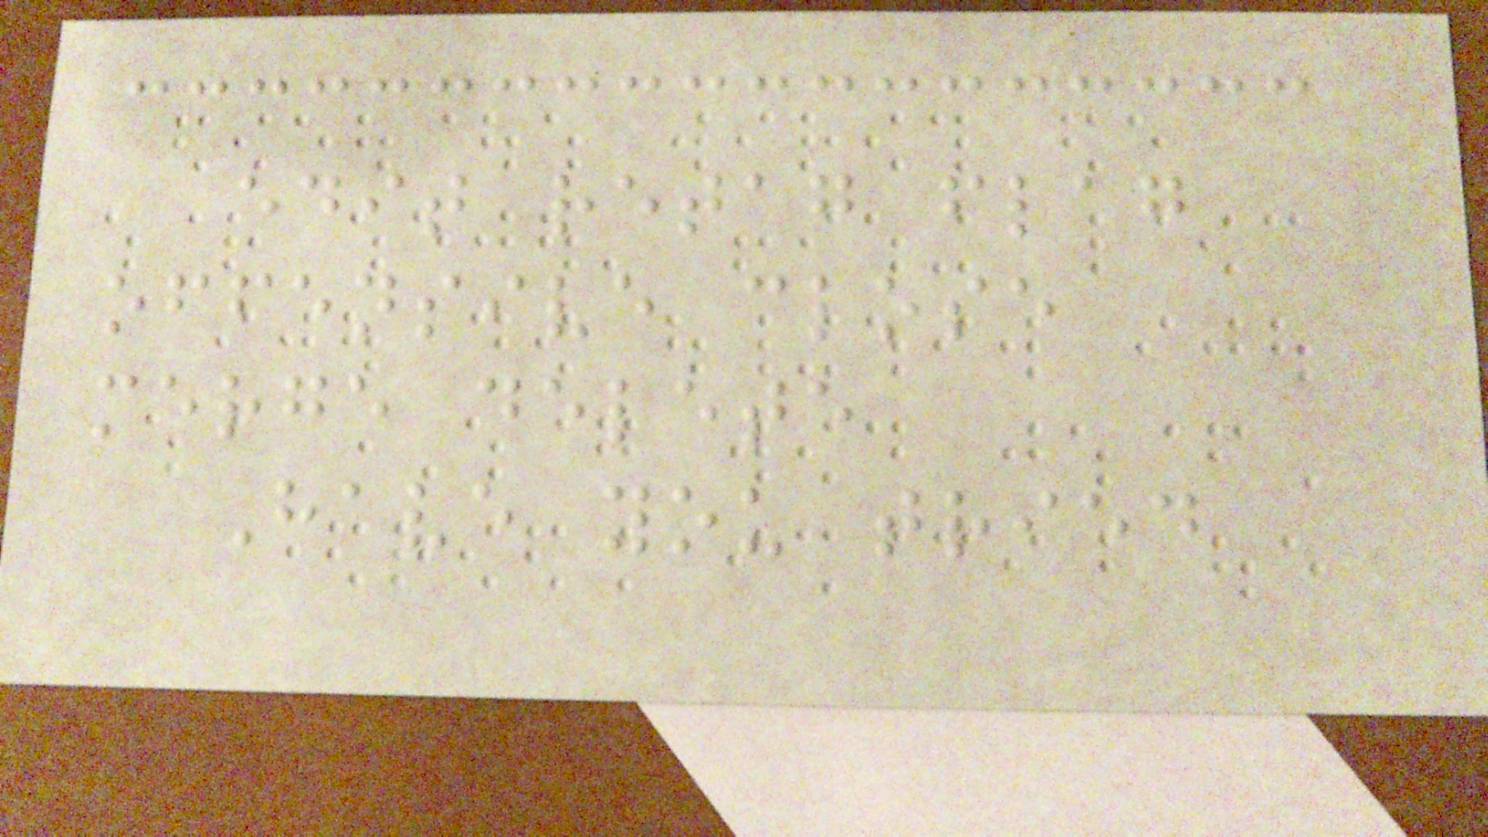edit retag flag
offensive close
merge delete
Have you tried
